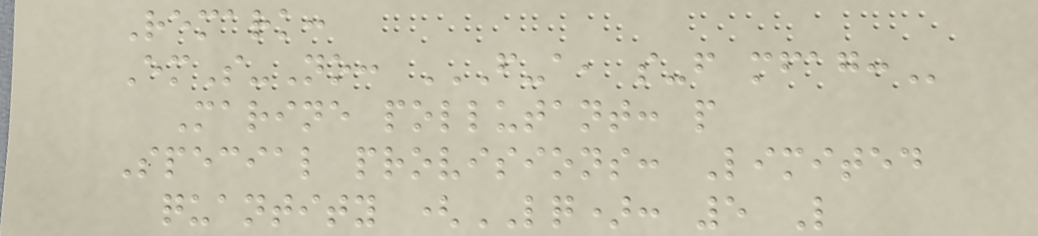Remark:
EmS-No: F-A, S-F MFAG:
Marine pollutant: p
Special provisions: Limited
quantity (LQ): 5 L
